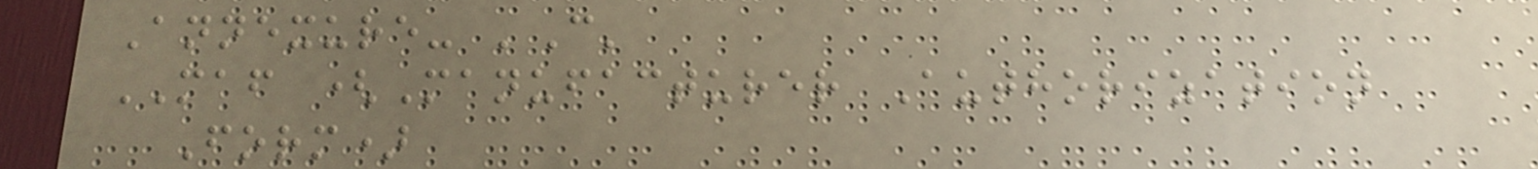Annexure- 'C'
MAF (Manufacturer Authorization
Form)
